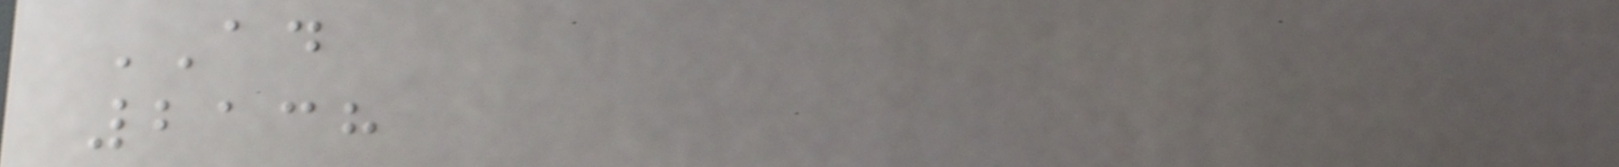AD
2138
